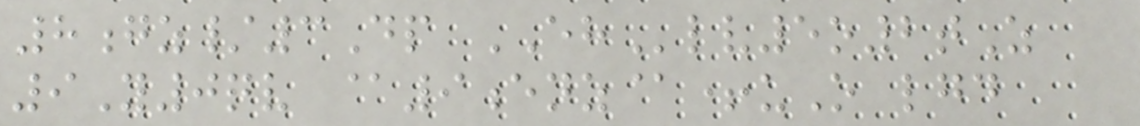8gz/3Dp EHlv5o2tZ
9Y0qv @9enz@+uO lgd
